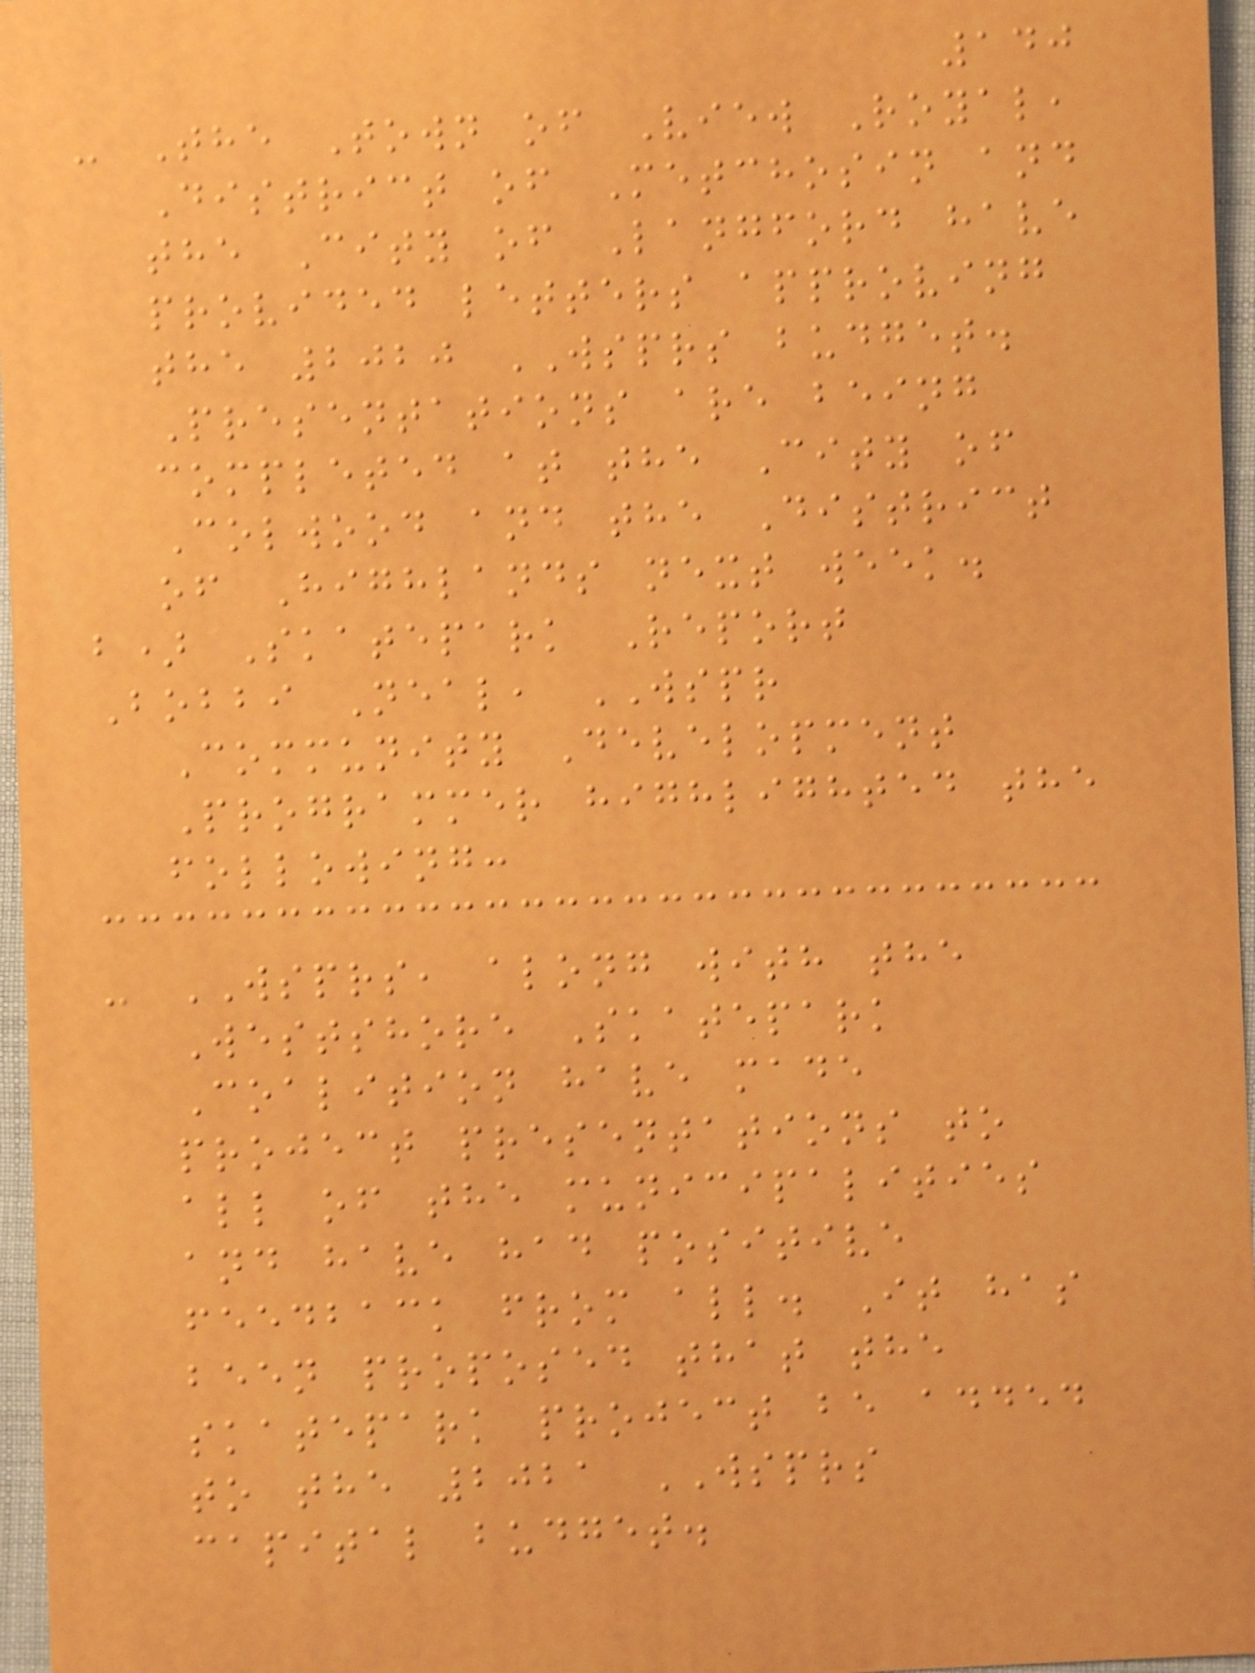140
- The Town of View Royal,
District of Metchosin and
the City of Langford have
provided letters approving
the 2020 WSPRS budget.
Presentations are being
completed at the City of
Colwood and the District
of Highlands next week.
b) Skatepark Report
Bobbi Neal, WSPR
Community Development
Programmer highlighted the
following:
- WSPRS, along with the
Westshore Skatepark
Coalition have made
project presentations to
all of the municipalities
and have had positive
feedback from all. It has
been proposed that the
skatepark project be added
to the 2021 WSPRS
capital budget.
